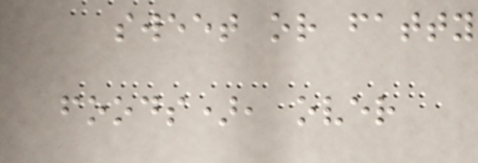sweet or fatty
foods), over
